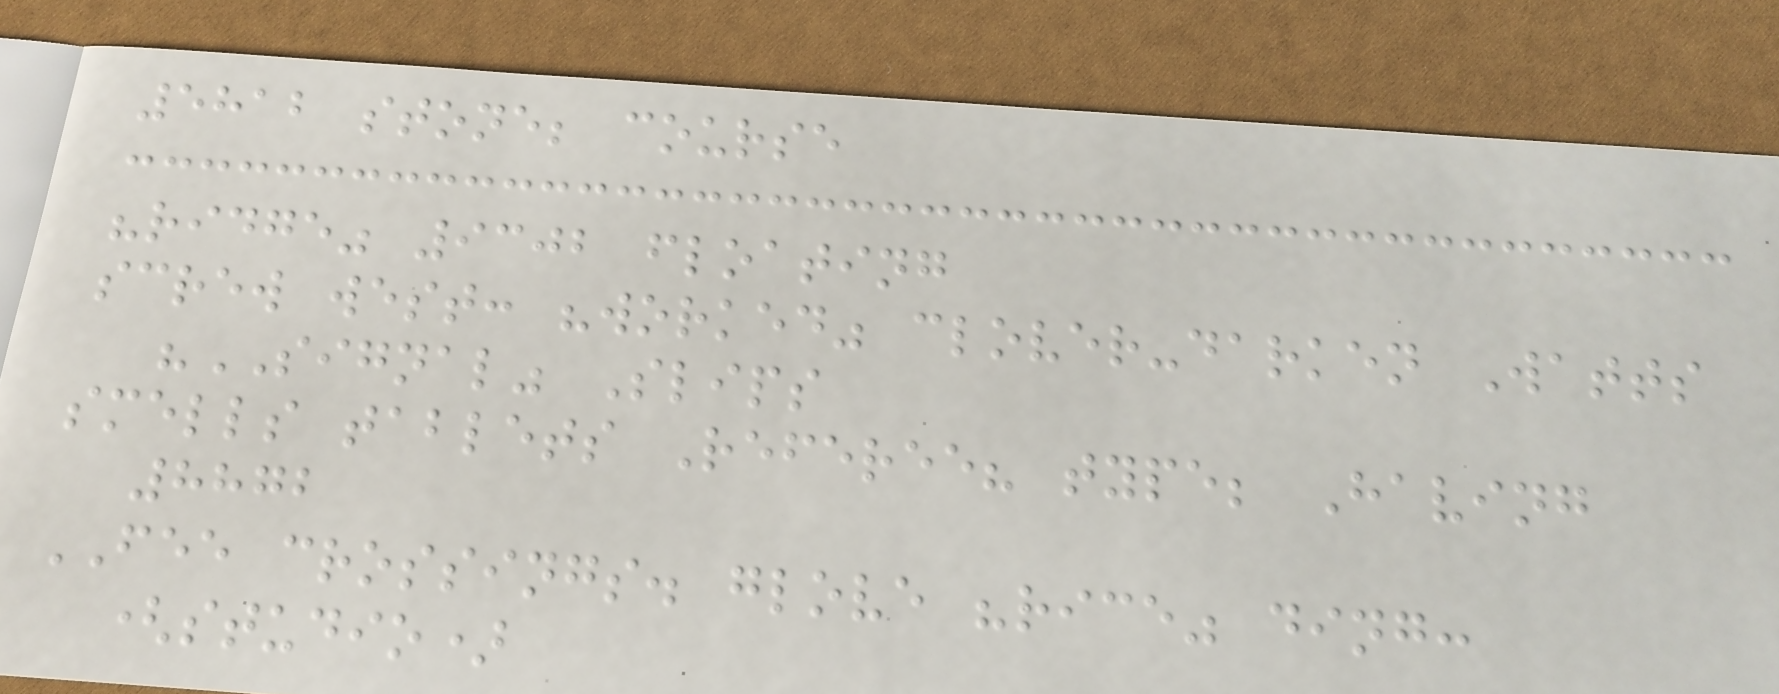5812 stone; course
"ridge" 9302 floating
screw west: "worked" clover-darken Watts
"SIGNAL" Slips
smells tablets Referee? type; Having
8872
FEE crossings. glove "rice" ding:
(studio)
